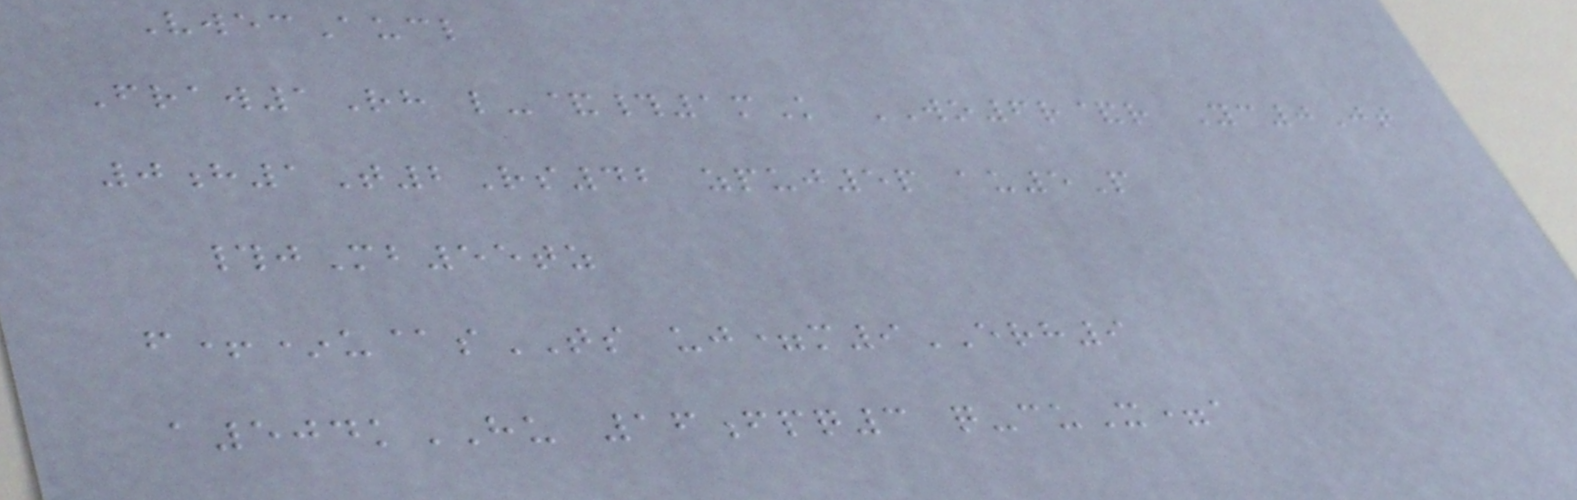VwecAucl
Fraw1Rh l-&#1mK WO6r&r Yc0Jt
0h1T2Rs42 zpuj5p au5P
#jMb55tz
f+*u@sTS uj=m9ERH9
a504kHU 16fpq3 q-cuX=a
